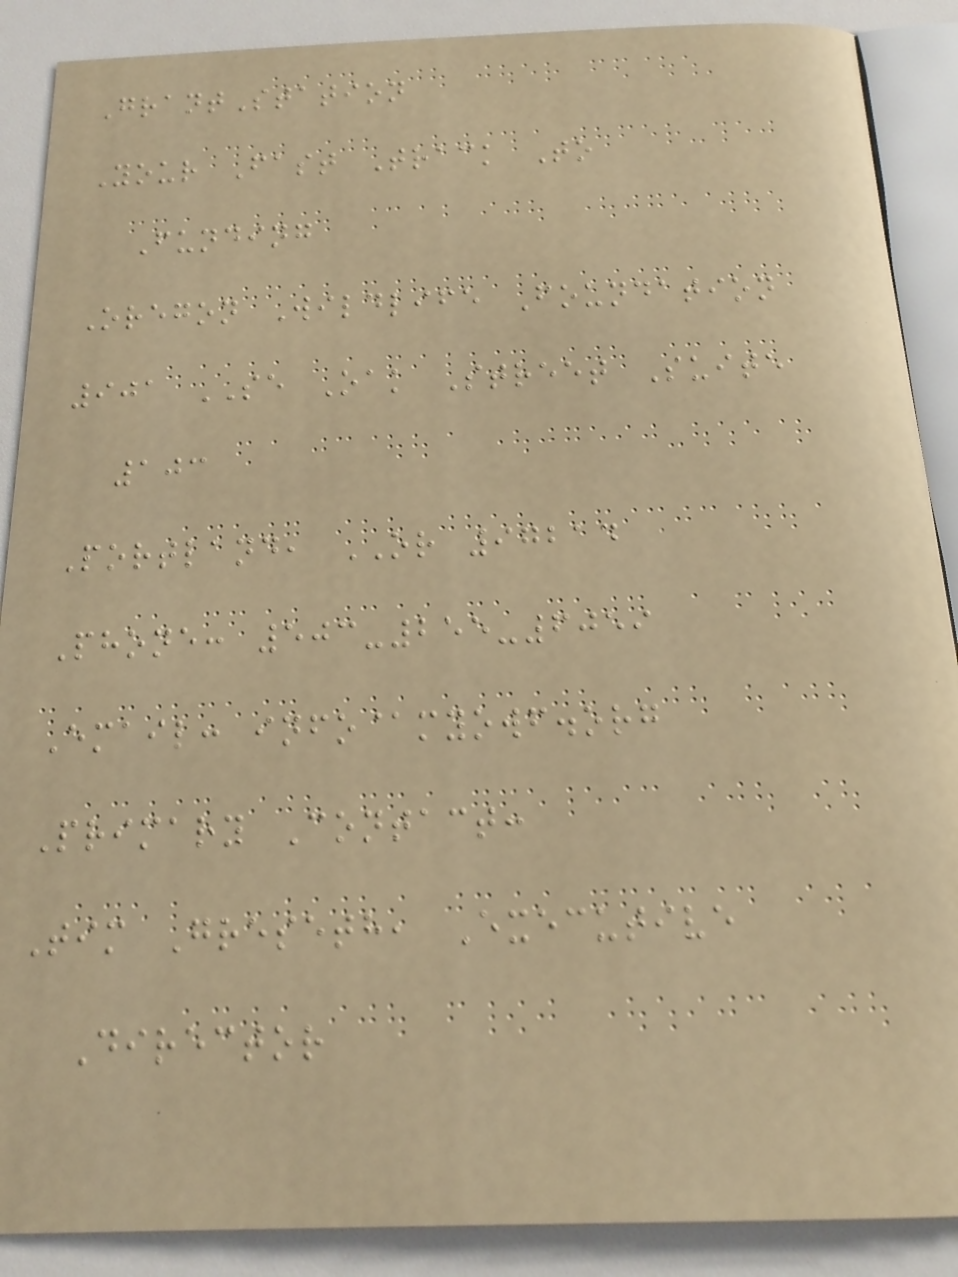GrantStation
Your Fast Track To
Funding
Oregon Wildlife Foundation
901 SE Oak Street Suite
103
Portland, OR 97214
Phone: 503-255-6059
Email: info@myowf.org
Primary Contact:
Tim Greseth, Executive
Director
